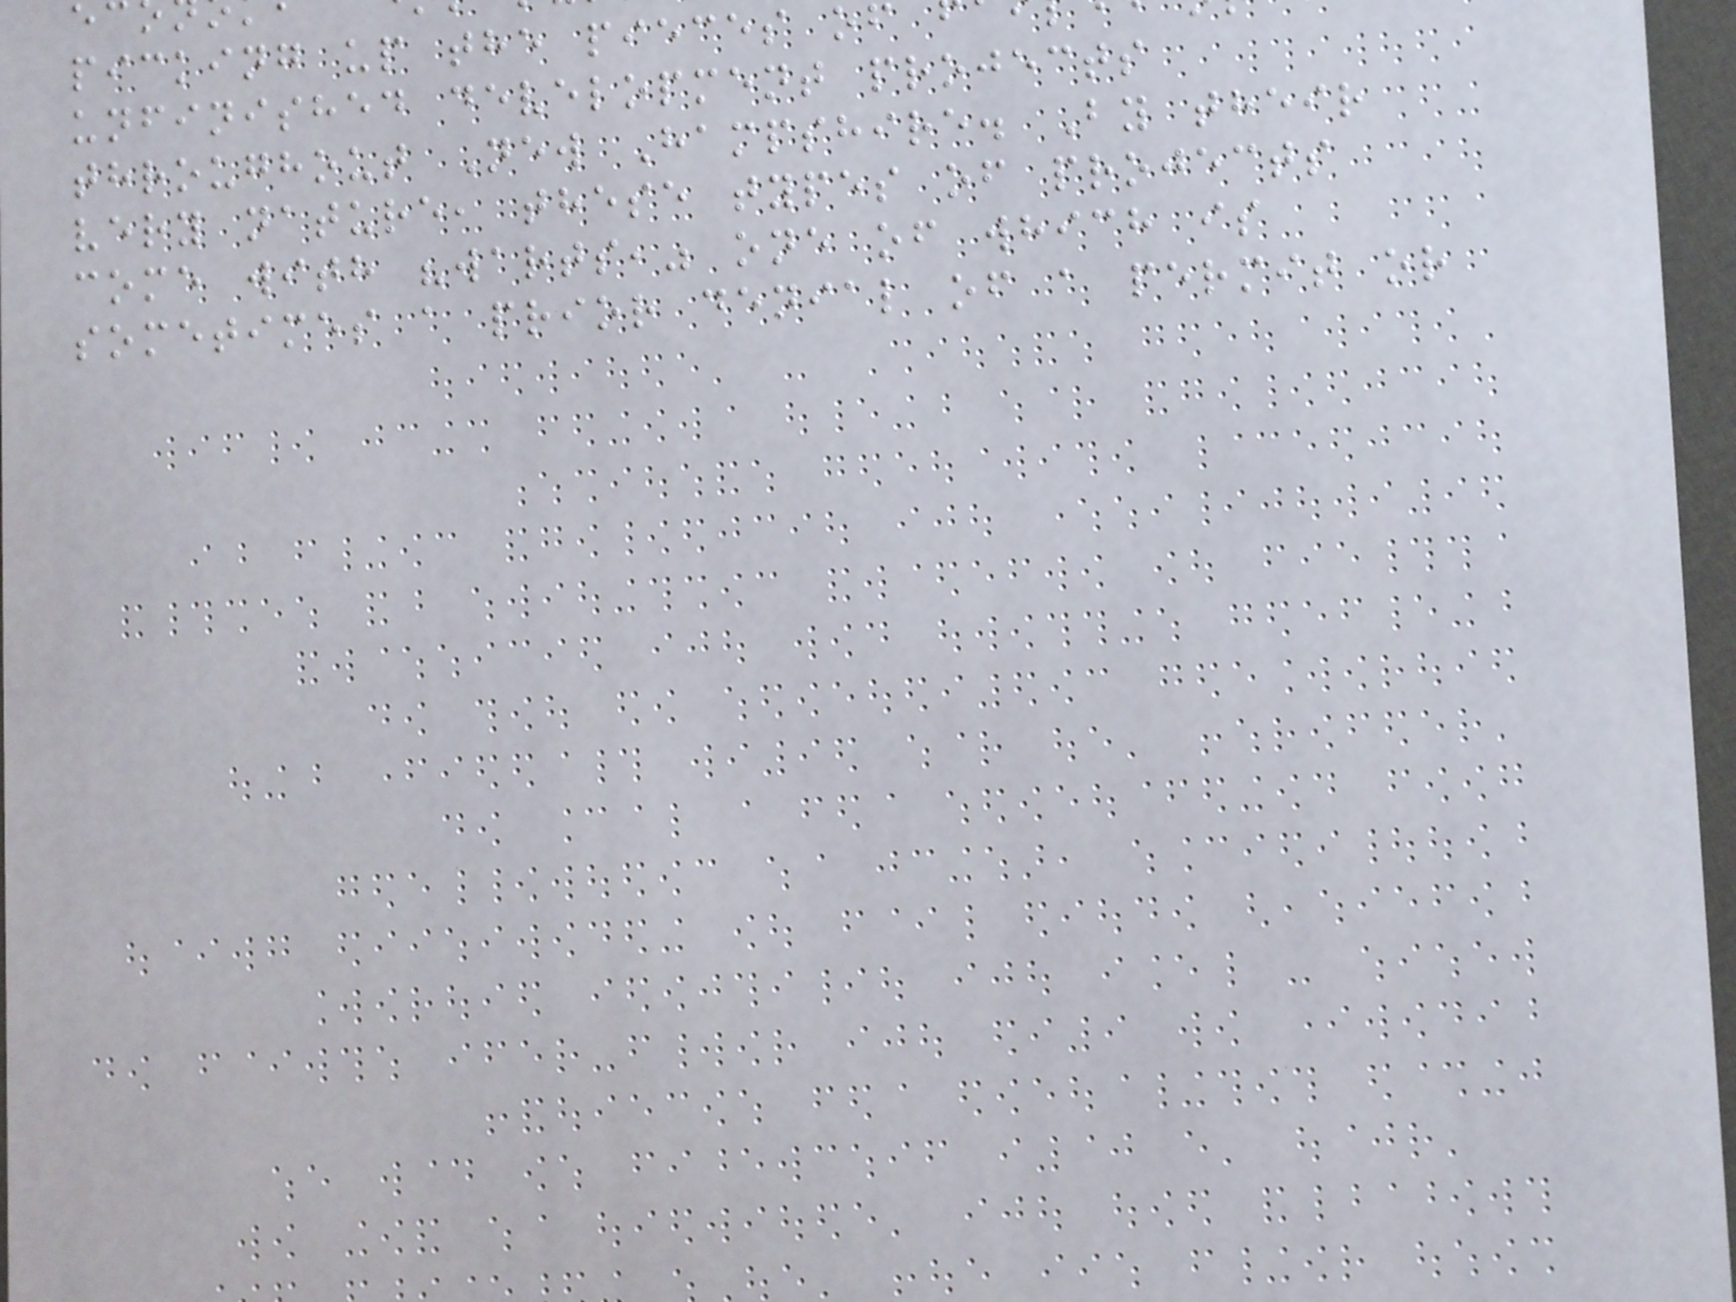picking up the pieces of
unfinished development projects
throughout New Hampshire. By their
very nature, these types of projects
come with "warts," one of which is
sometimes a prior denial of a permit or
